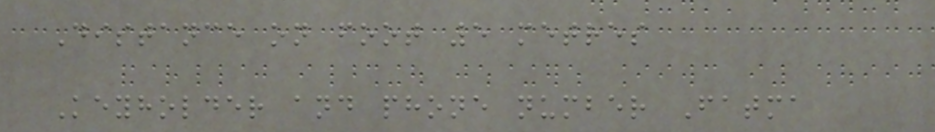Distance on foot 5 metres
Keyholder and phone number Fatma
